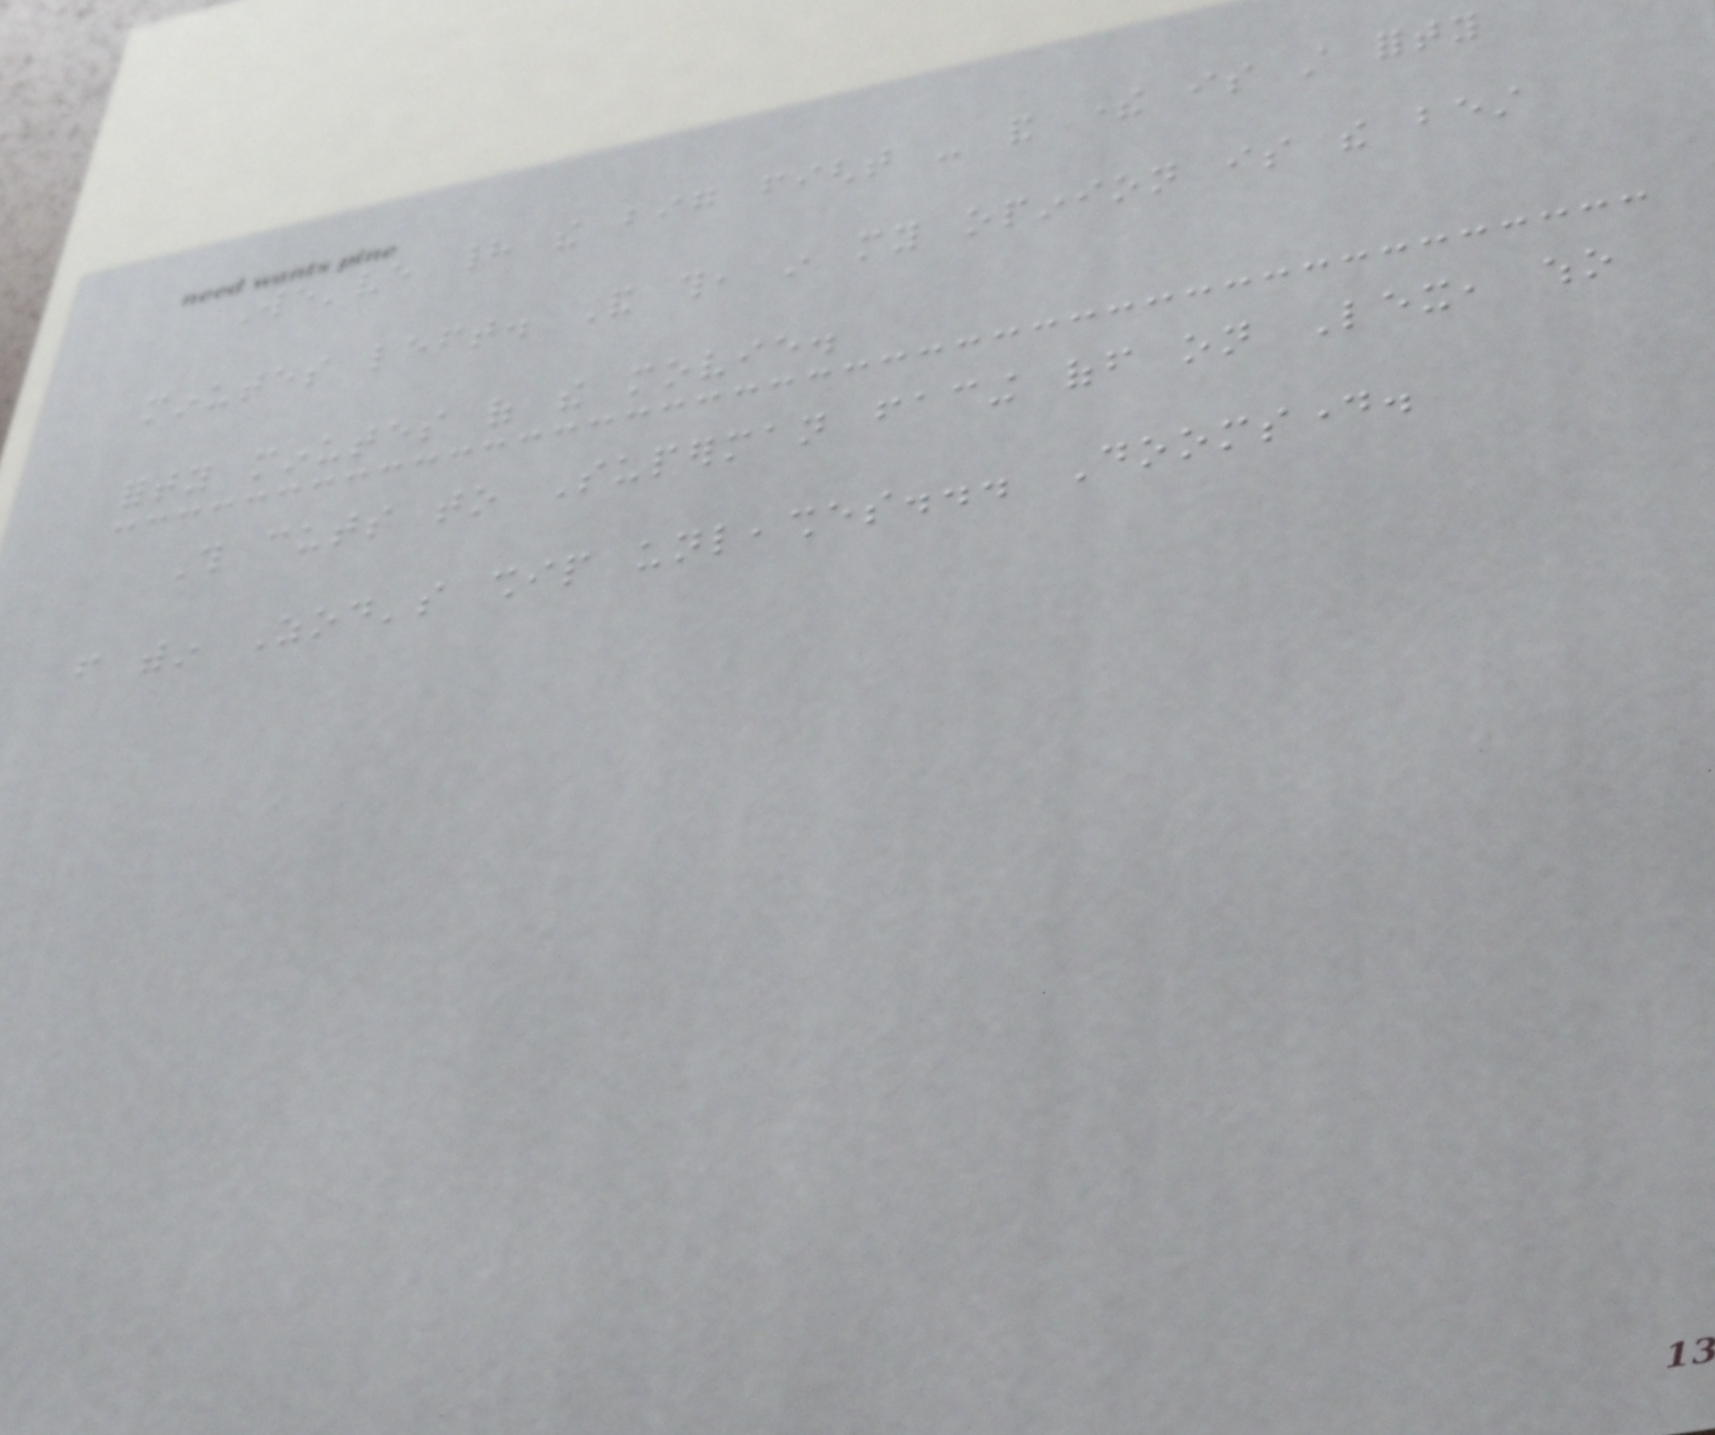We've had the big fight - and there is still forty
minutes left. And this, in my opinion is the best
forty minutes of the movie.
This cuts to Superman facing off on Lex, who
from within Zod's ship unleashes... Doomsday.
